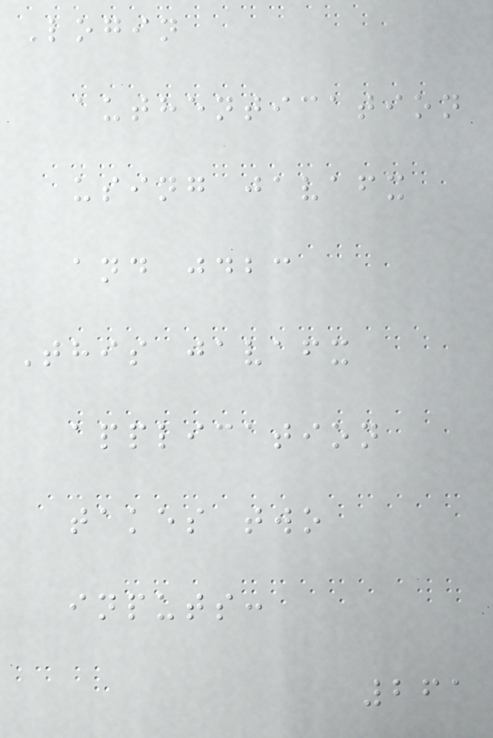Login
authentication
using javafx
and jdbc
This javafx
application
takes two
inputs:
261
